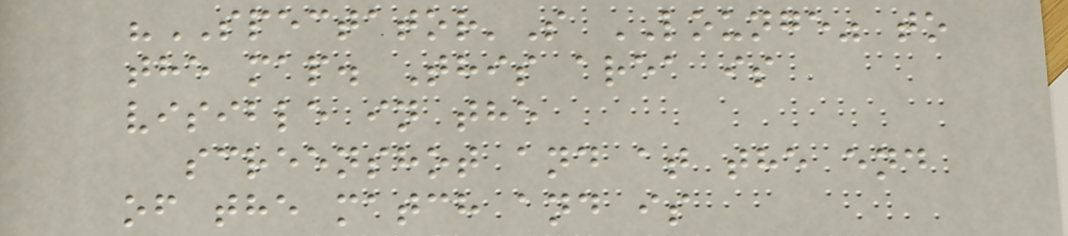"SPECTATOR'S LOUNGE" to
the map. This area is
visible in the
screenshot and at the end
of the match and is
